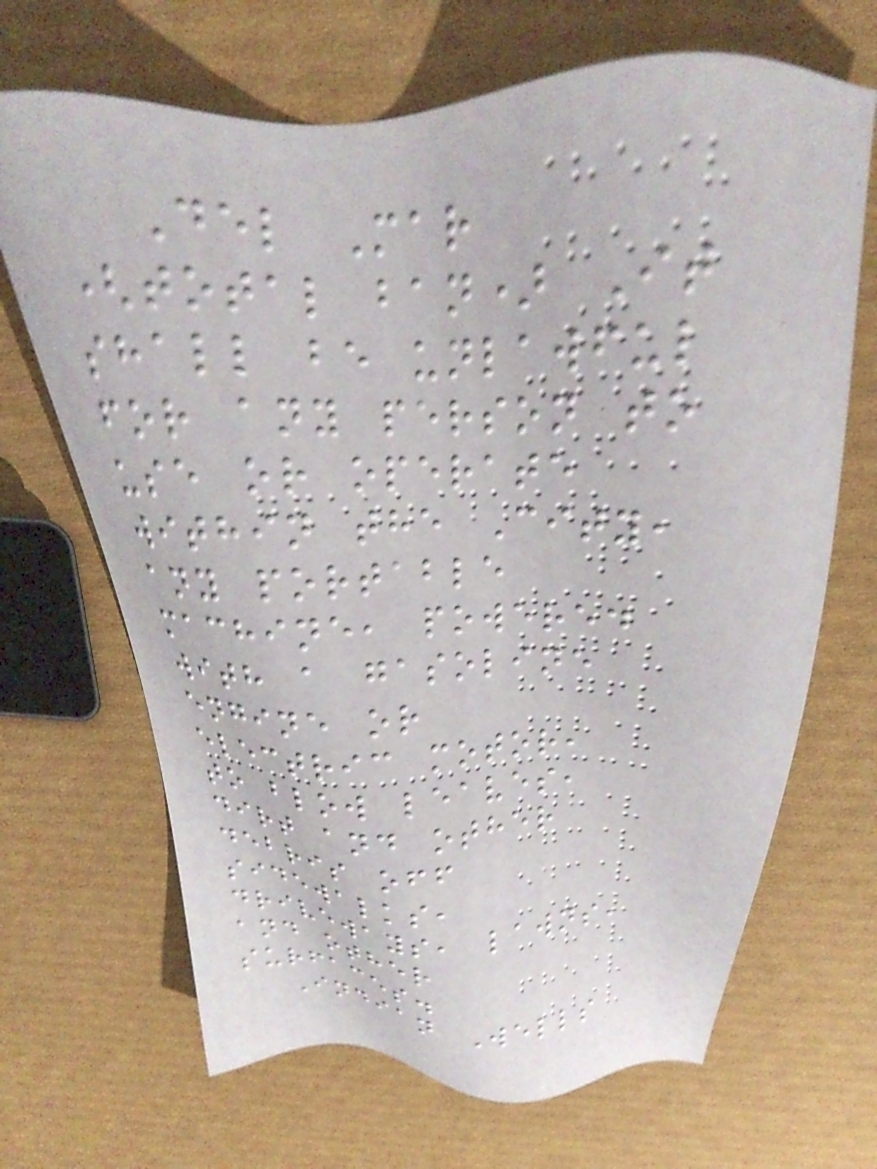Del Mar
(total ban) It
shall be unlawful
for any person to
use or operate
within the City,
any portable
machine, powered
with a gasoline
engine or
electric motor,
to blow leaves,
dirt and other
debris off
sidewalks,
driveways, lawns,
and other
surfaces.
Indian Wells
